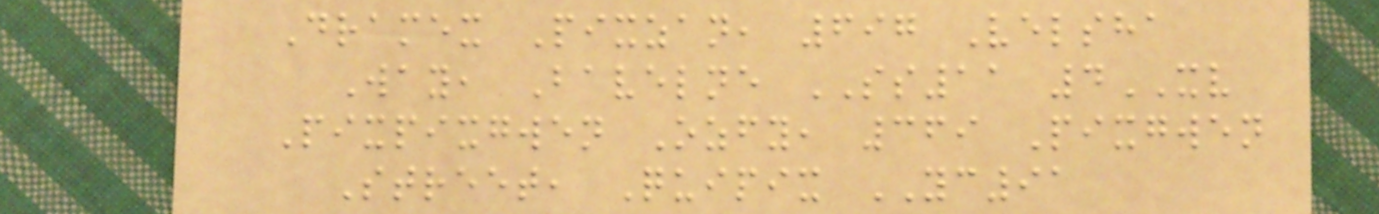Dramex Pixzan, 697 Velsha
Way, Bavelne SS11 4XV
Pixpixgwen Ozfy, 369 Pixgwen
Street, Quipix YC91
